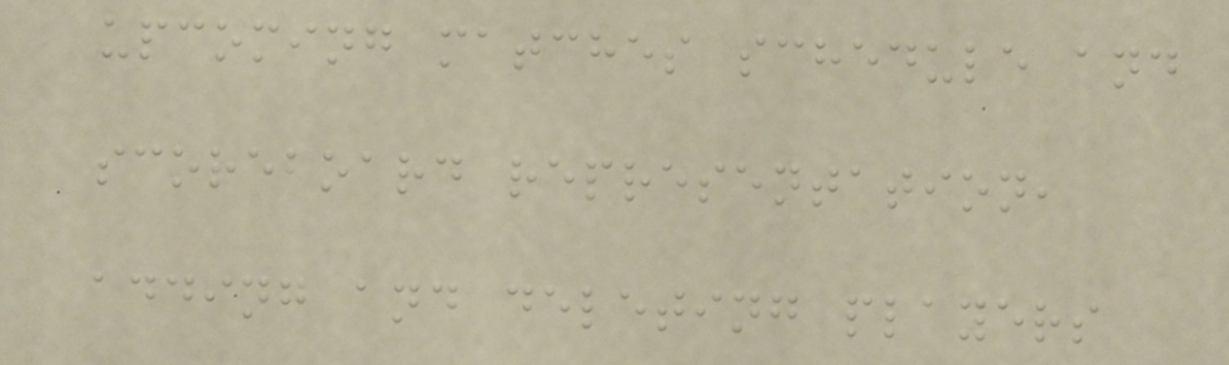upcoming matches schedule and
scoreboard representation,
adding and deleting players
